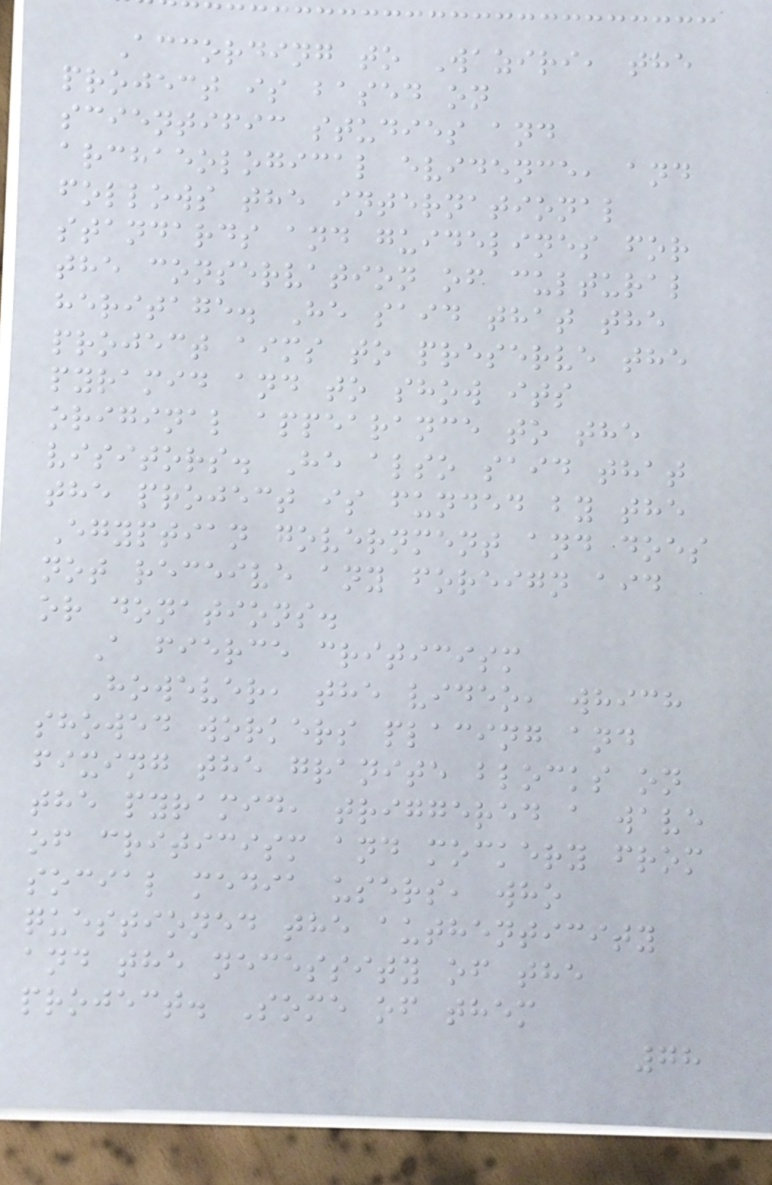According to Waziri, the
project is based on
scientific studies and
archaeological evidence, and
follows the international
standards and guidelines for
the conservation of cultural
heritage. He said that the
project aims to preserve the
pyramid and to show its
original appearance to the
visitors. He also said that
the project is funded by the
Egyptian government and does
not receive any foreign aid
or donations.
A fierce criticism
However, the video, which
showed workers placing and
fixing the granite blocks on
the pyramid, triggered a wave
of criticism and mockery from
social media users, who
questioned the authenticity
and the necessity of the
project. Some of them
78
